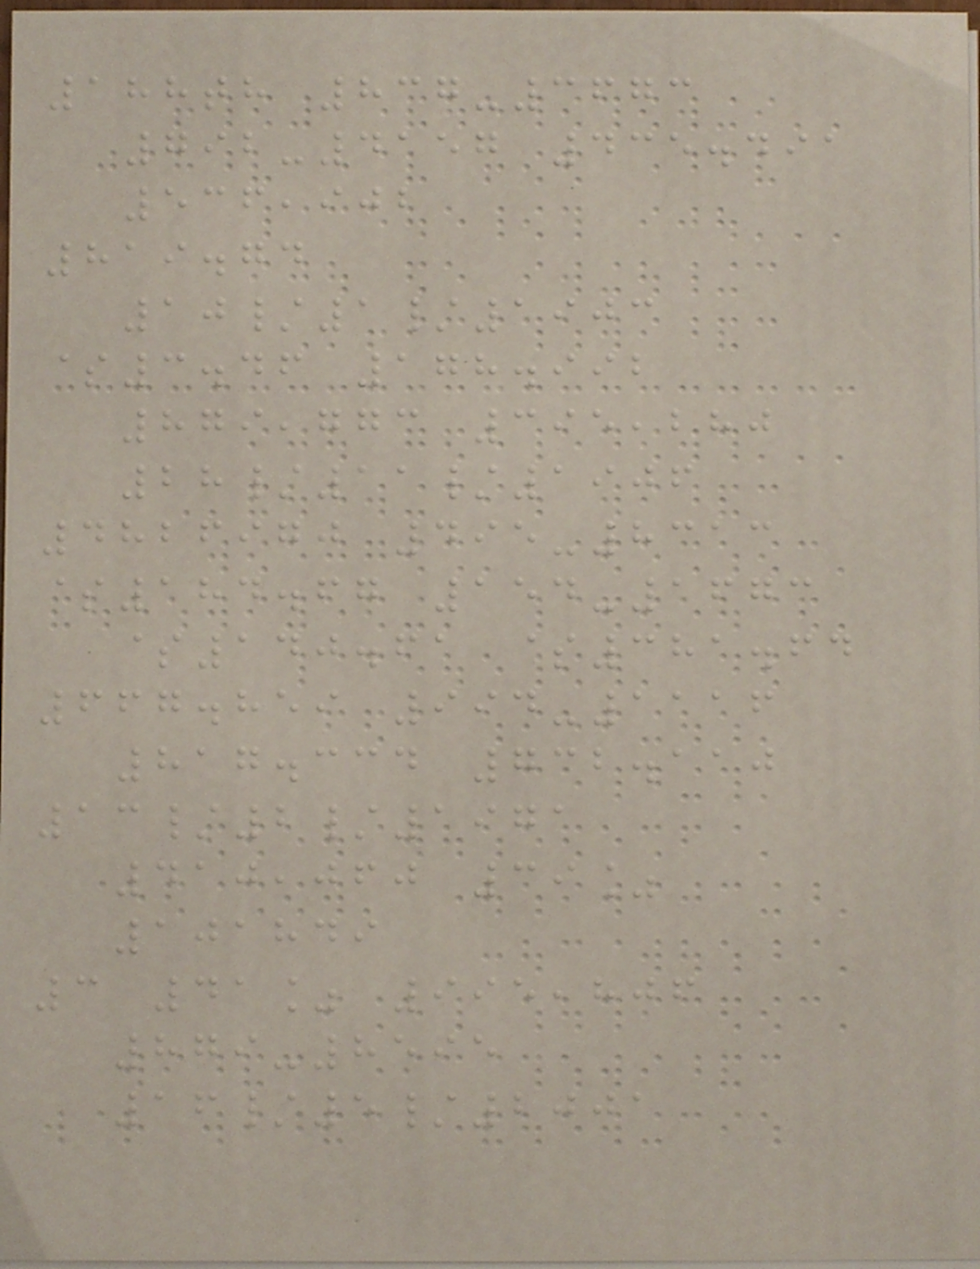188th 837-3673
792-4157 435.491
536,902
819.74
10/1/1903
$3.46 178.992
879,773 395,280
28/11/1906
4826970 495-8313
$184.67 154-1673
$140.61 $381.64
667.859 994-1116
817.334 732.110
13/2/1971
410,060 39%
101849
3 41% 995,806
879-8595
16/5/2001
